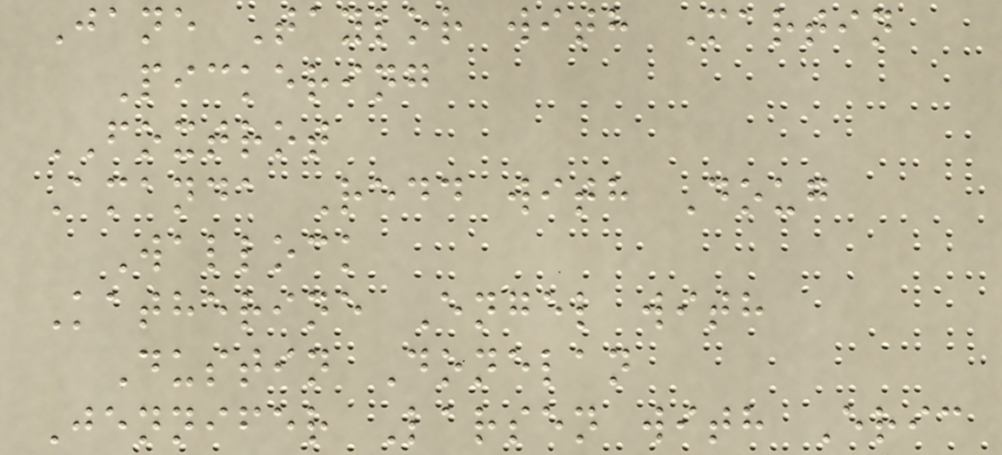Jane Taylor with Martin
Pickering
FOXTROT
Amanda Redd with Doug
Wallock
Katherine Engel with
Dustin Donelan
Jennifer Larsen with Eric
